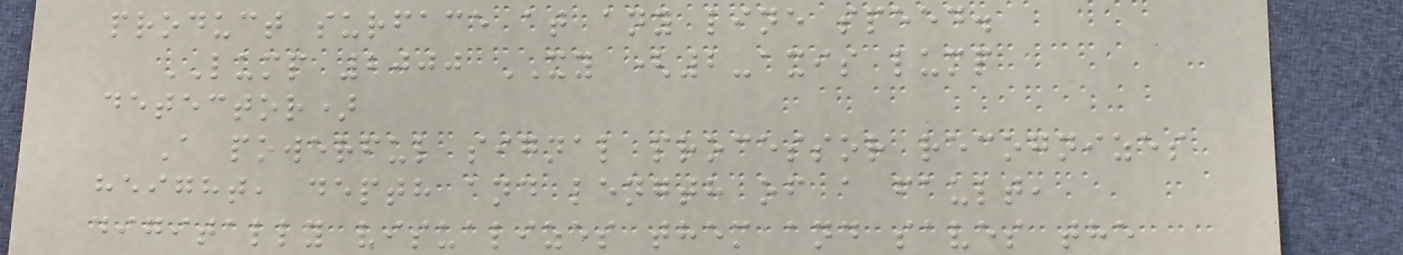product surface at any line speed.
LUMP 2000 XY (2-axis lump
detector)
A powerful signal processor recognizes
height, depth and length of a fault,
digitally visualizes them and saves the
